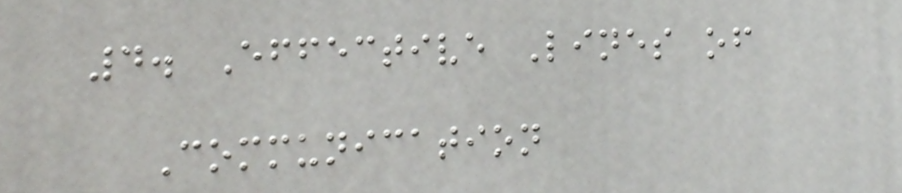4. Effective Lines of
Communication
